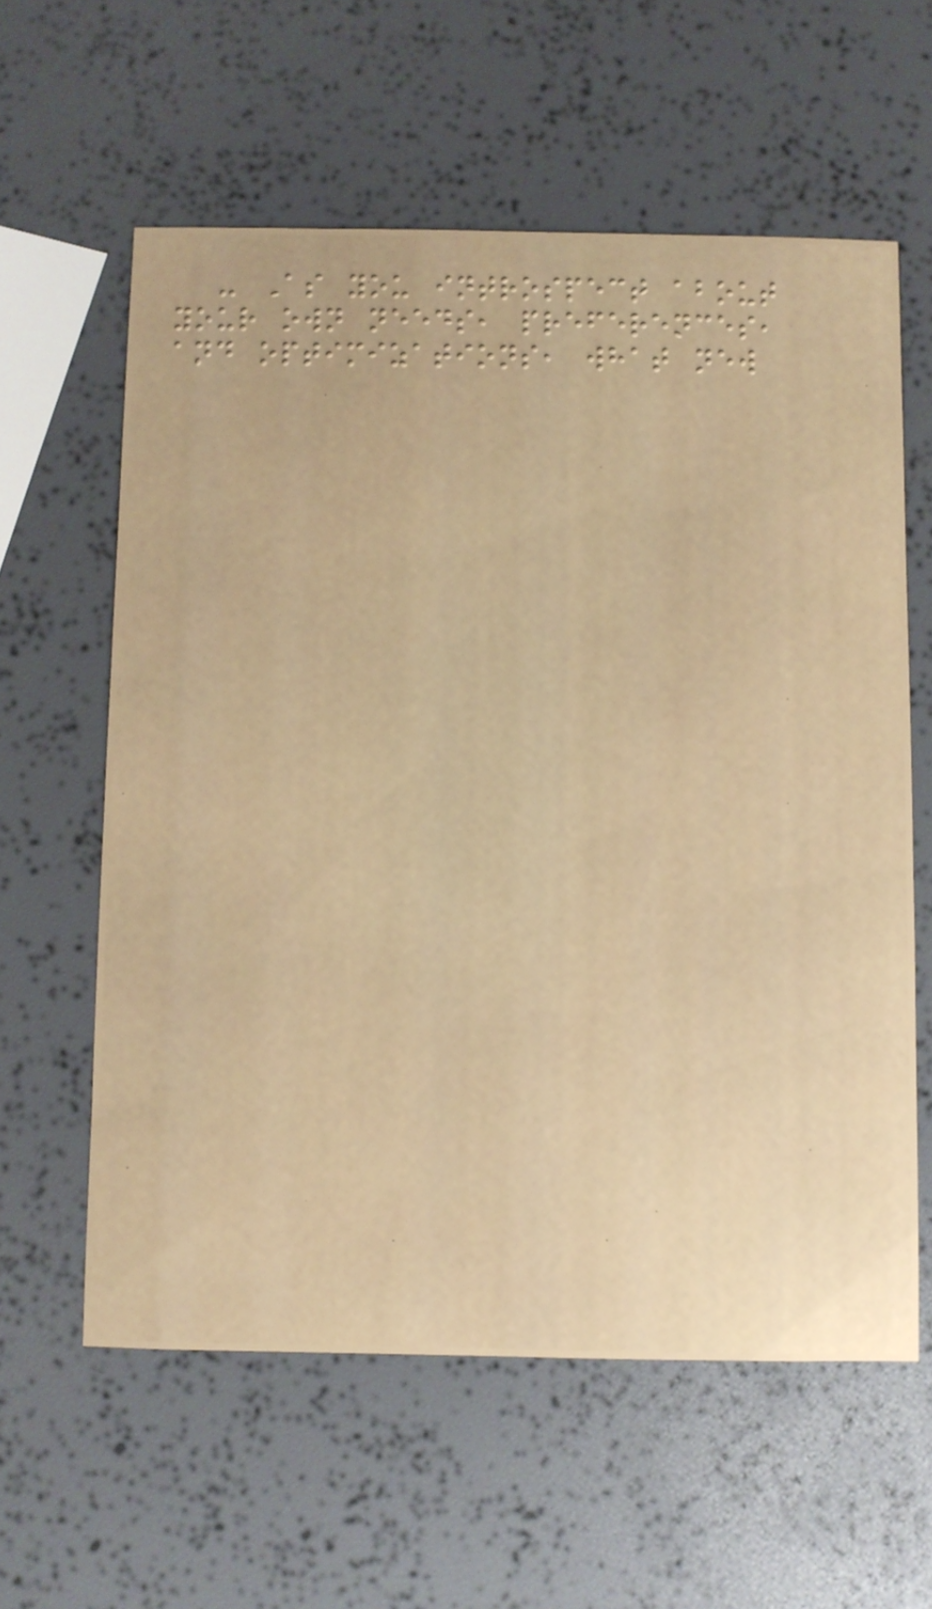- As you introspect about
your own needs, preferences,
and optimizations, what new
